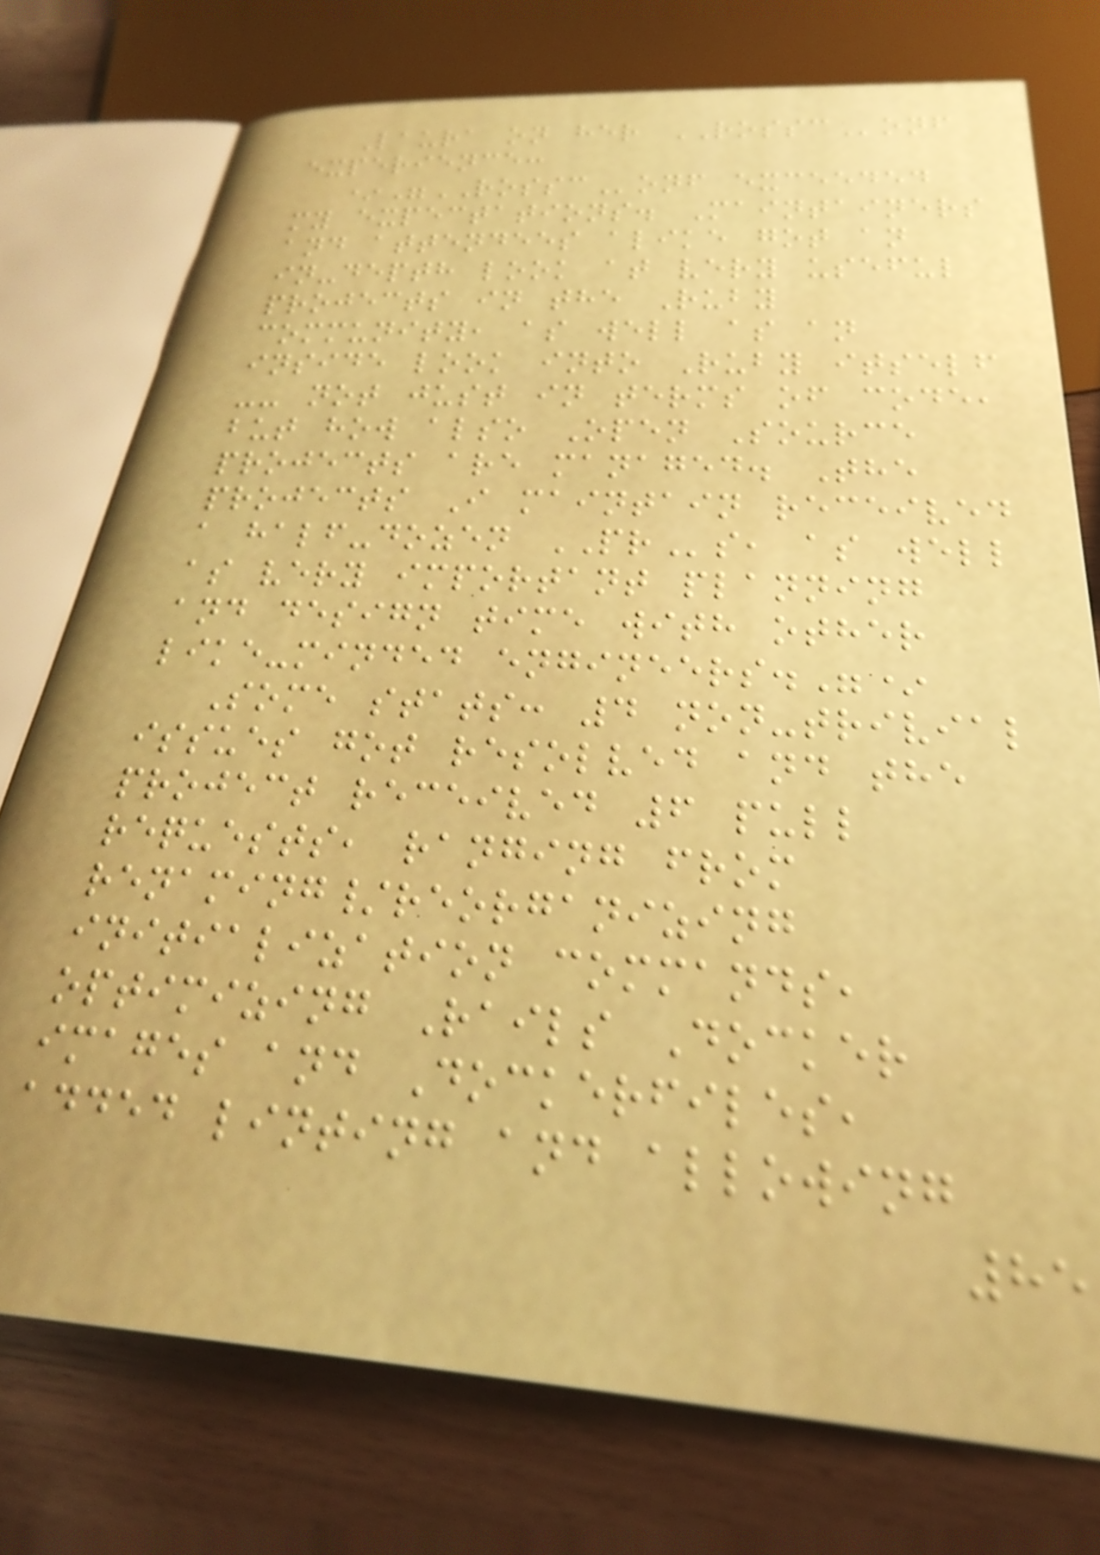Laura on her ROSSConf
experience:
*"ROSSConf exceeded
my expectations. Maintainers
and attendees alike got an
in-depth look at very useful
projects in the Ruby
community, as well as an
inside look into Ruby itself
-- not just in terms of code,
but how also Open Source
projects are managed. The
projects I maintain received
a half-dozen PRs, as well
as very important planning
and design time with other
like-minded engineers."*
Some stats: 4 non-trivial
issues got resolved and the
project received 6 pull
requests, ranging from
renaming/reorganizing
initialization commands,
optimizing Rails Docker
images and Dockerfiles,
added linting and allowing
85
